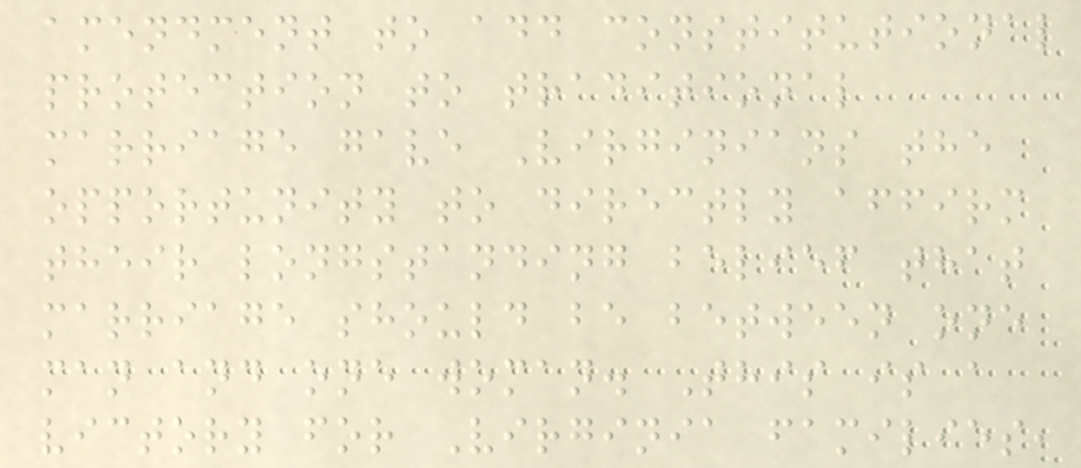amendment to add constitutional
protection to traditional
marriage gave Virginians the
opportunity to directly affirm
their longstanding belief that
marriage should be between one
man and one woman. This is a
victory for Virginia families,
